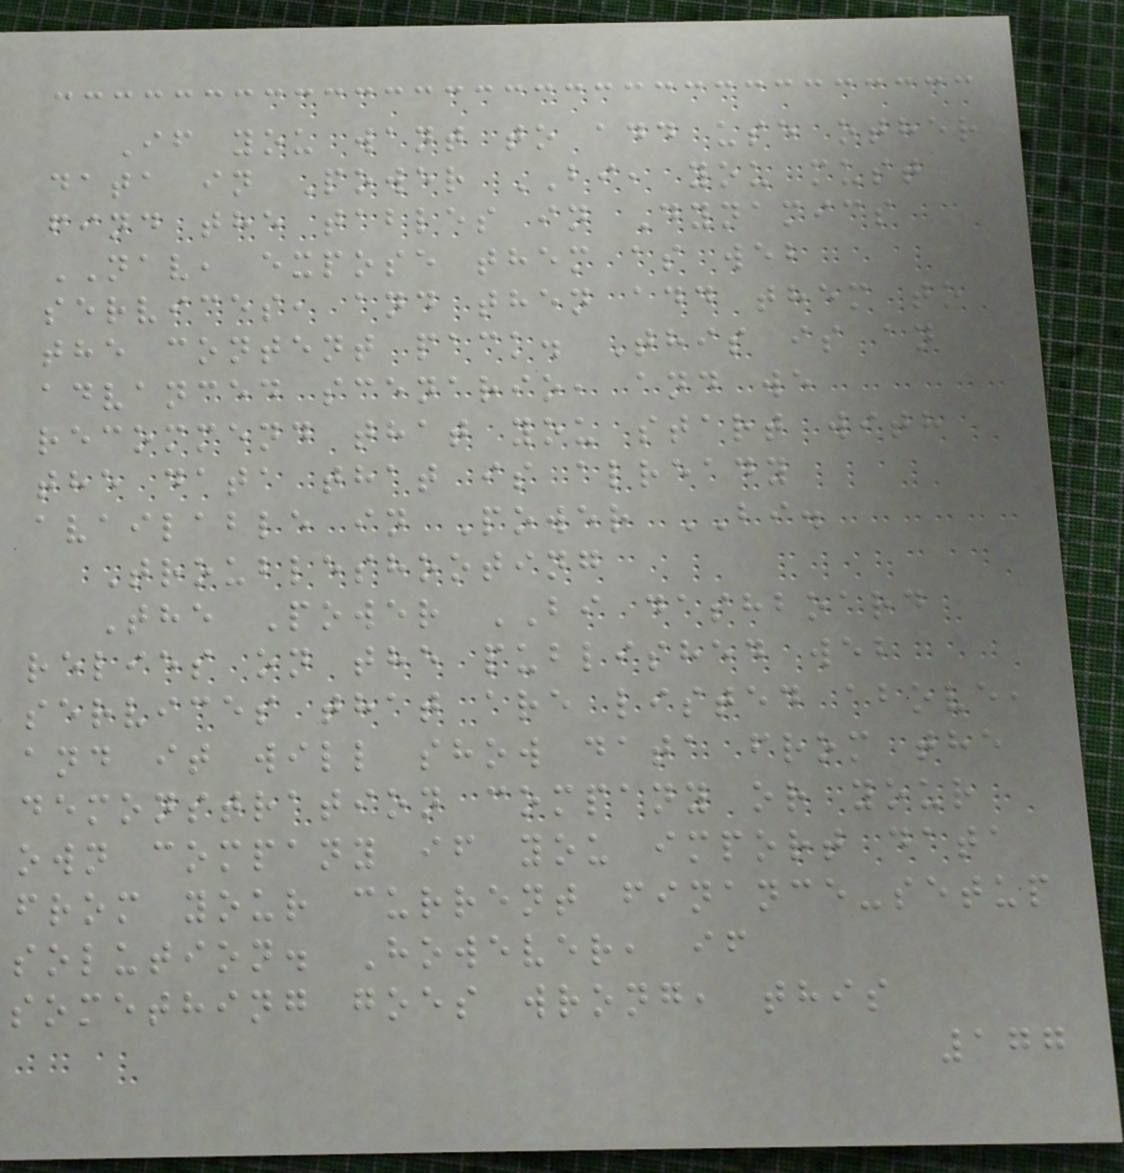If you want to add use other
data in Power BI, you must
find the tables in Dynamics
NAV, expose them as web
services, and then add them to
the content pack. This is an
advanced scenario, and we
recommend that you start with
the data that is already
available in Power BI.
Troubleshooting
The Power BI dashboard
relies on the published web
services that are listed above,
and it will show data from the
demonstration company or your
own company if you import data
from your current finance-setup
solution. However, if
something goes wrong, this
177
